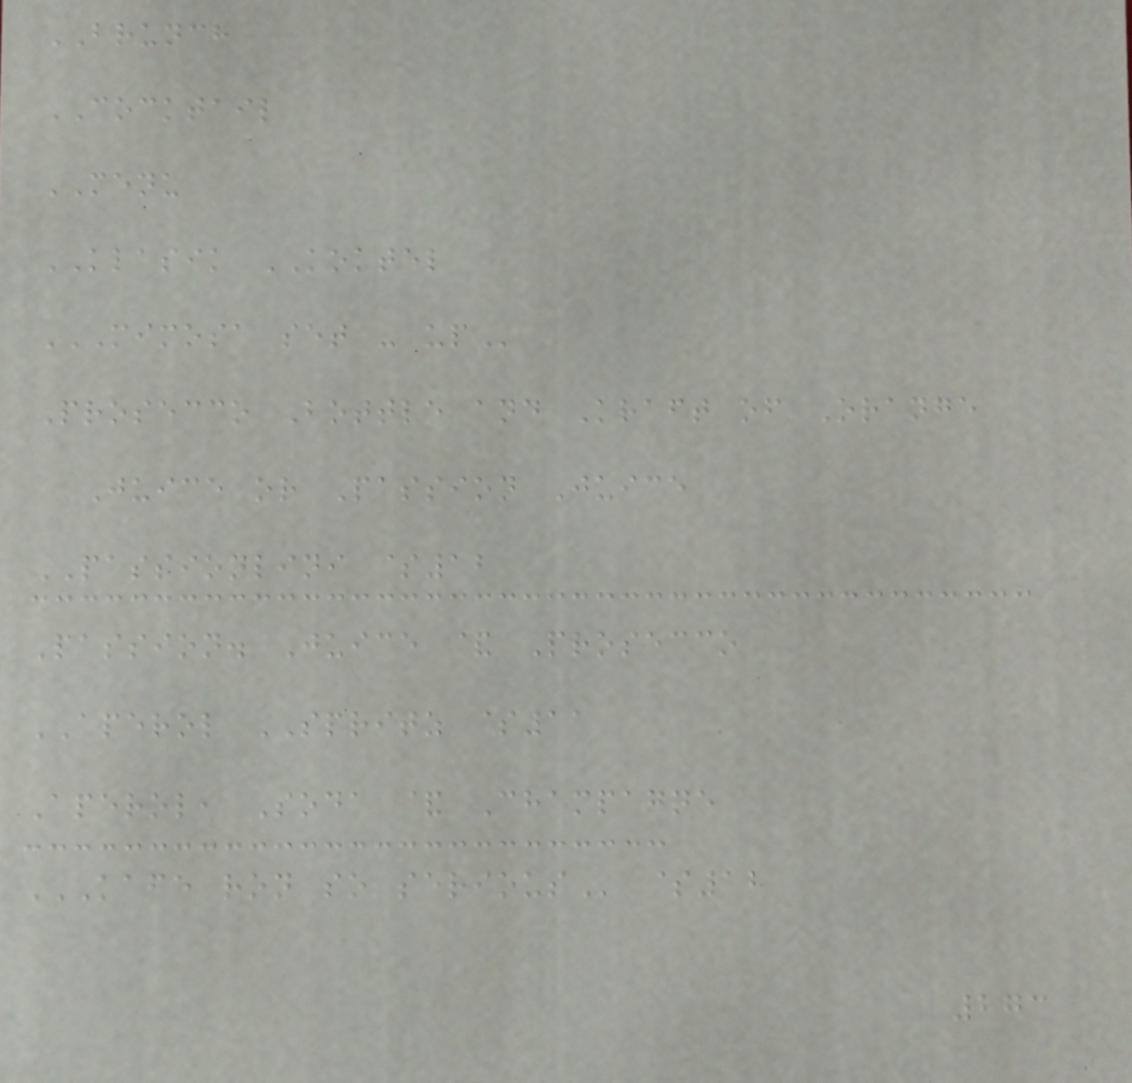BRUNCH
COCKTAIL
MENU
KLASIK KOKTEL
MIMOSA SET - UP
Prosecco Bottle and Kraft of Orange
Juice or Passion Juice
PASSIONLINI $12
Passion. Juice & Prosecco
APEROL SPRITZ $11
Aperol, Soda & Champagne
KAFE RON SO SERIOUS $12
273
